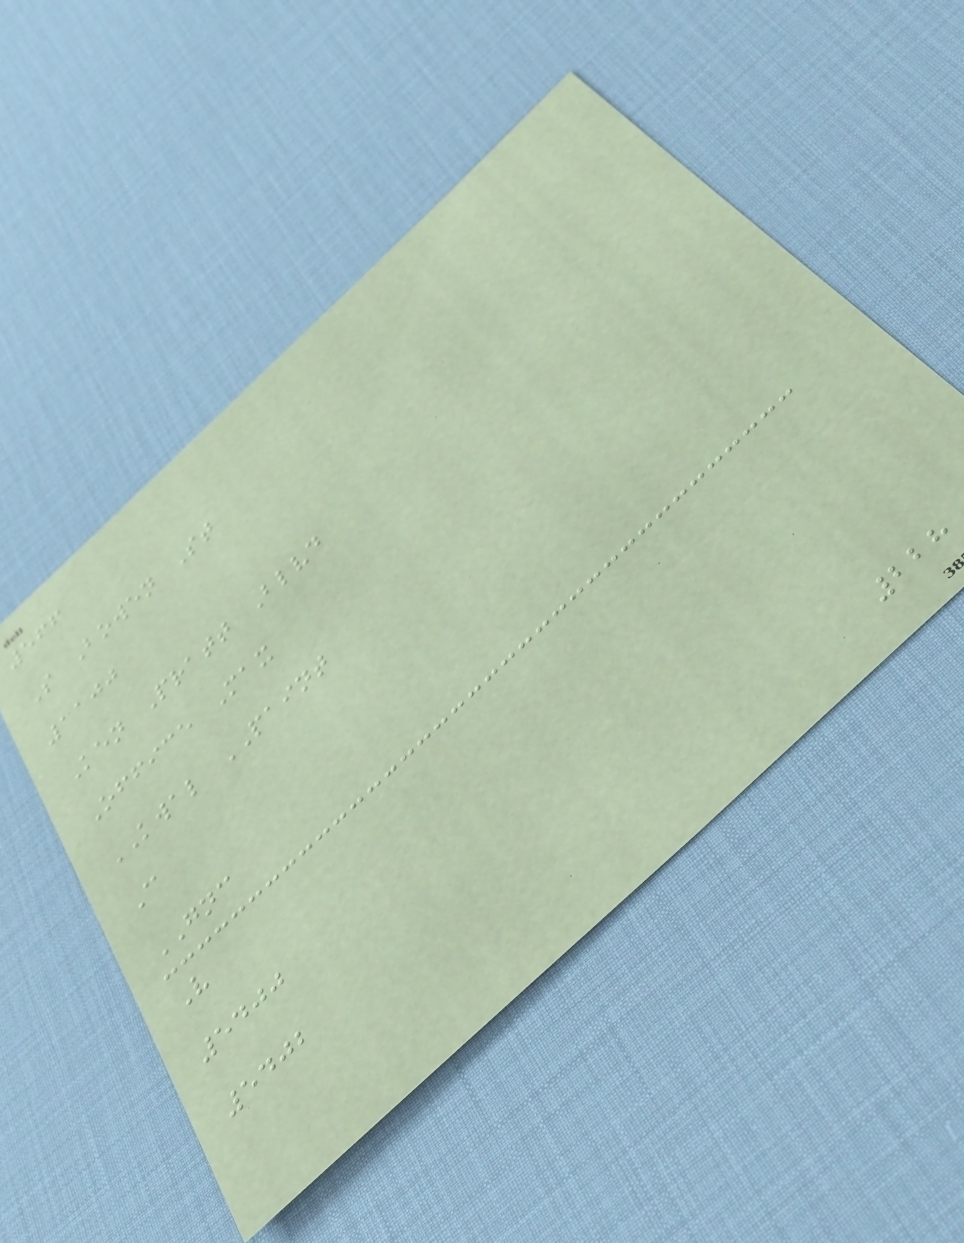566
S Bowen St
1100
Ken Pratt Blvd
Office Max
KWAL PAINT
C
GNC
V
5400
5402
228
